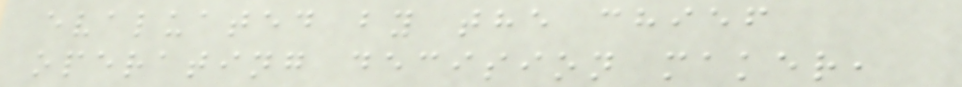evaluated by the chief
operating decision maker,
